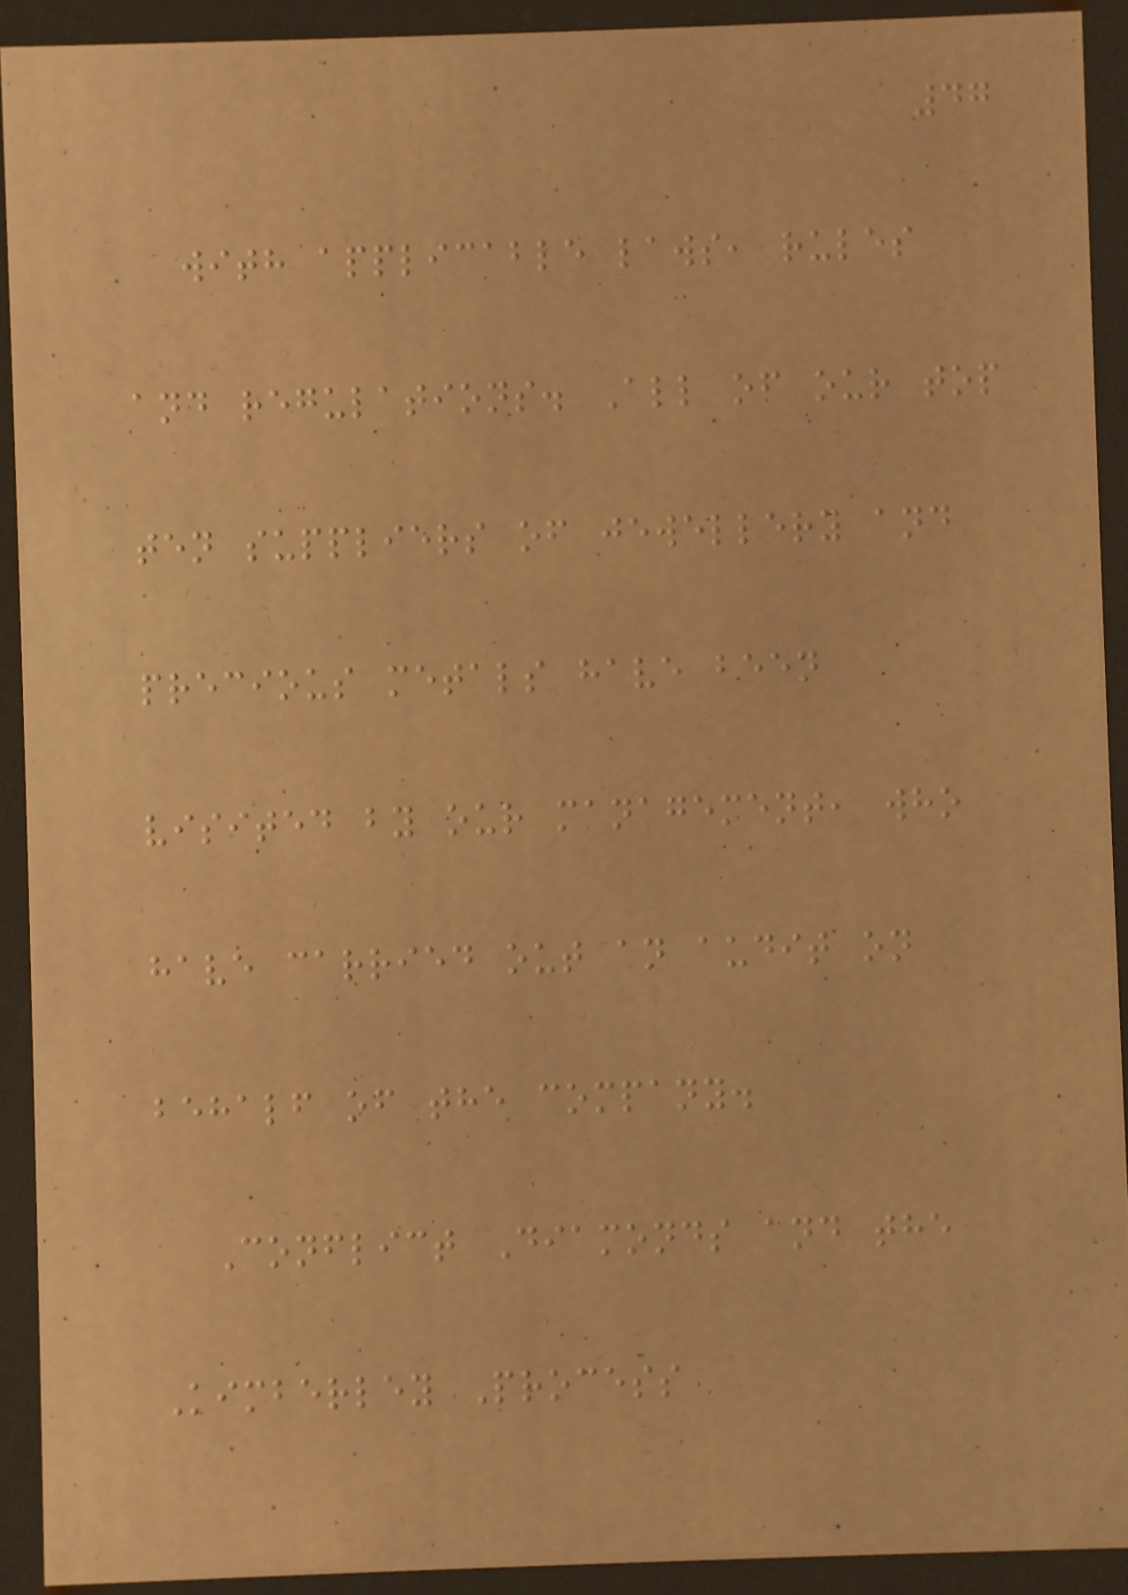47
with applicable laws, rules
and regulations. All of our top
ten suppliers of jewellery and
precious metals have been
visited by our management, who
have carried out an audit on
behalf of the company.
Conflict Diamonds and the
Kimberley Process
